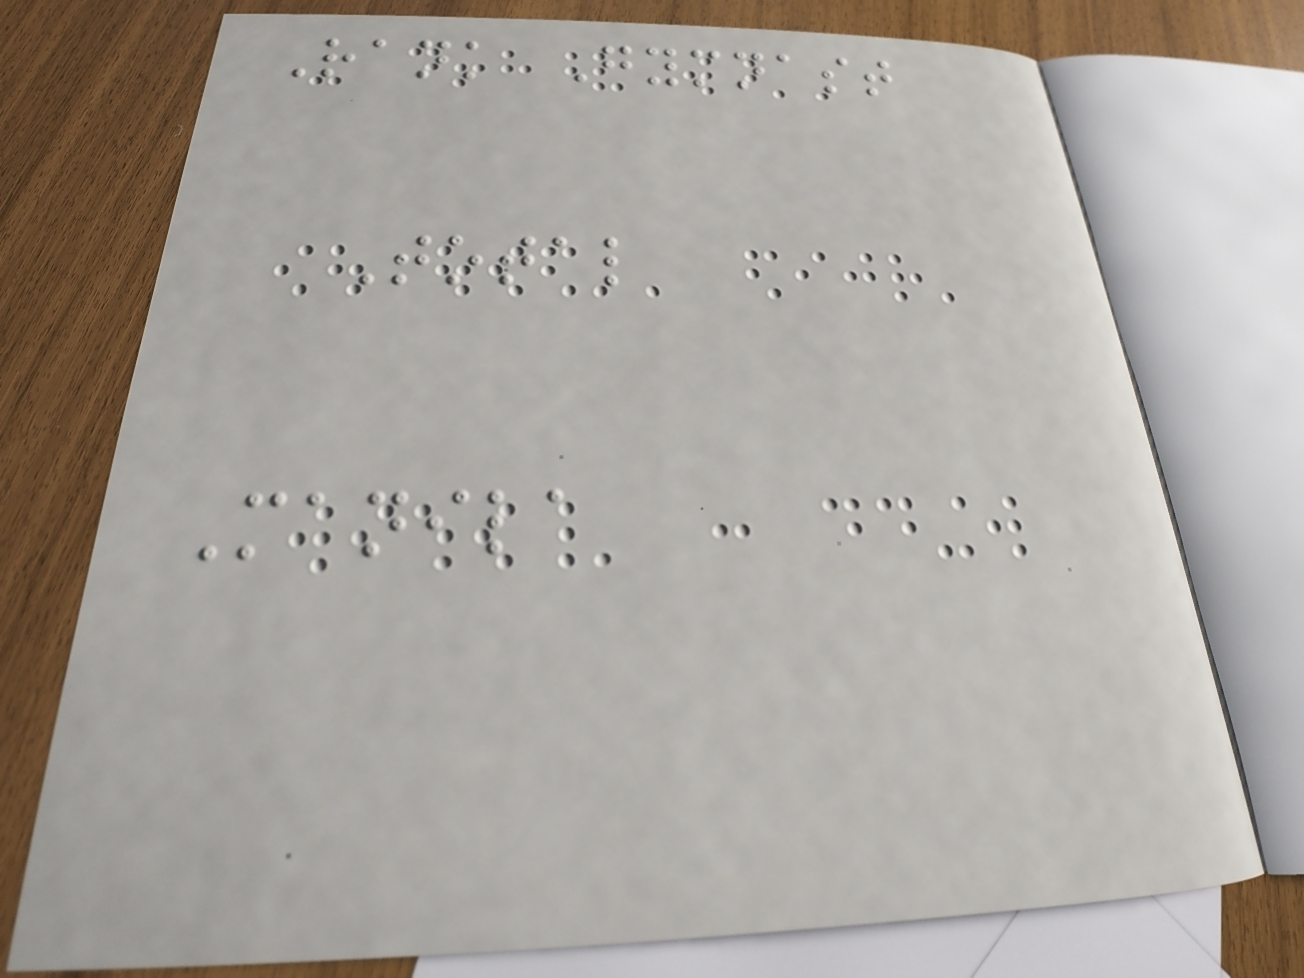Rank Gymnast
Total
Manila
